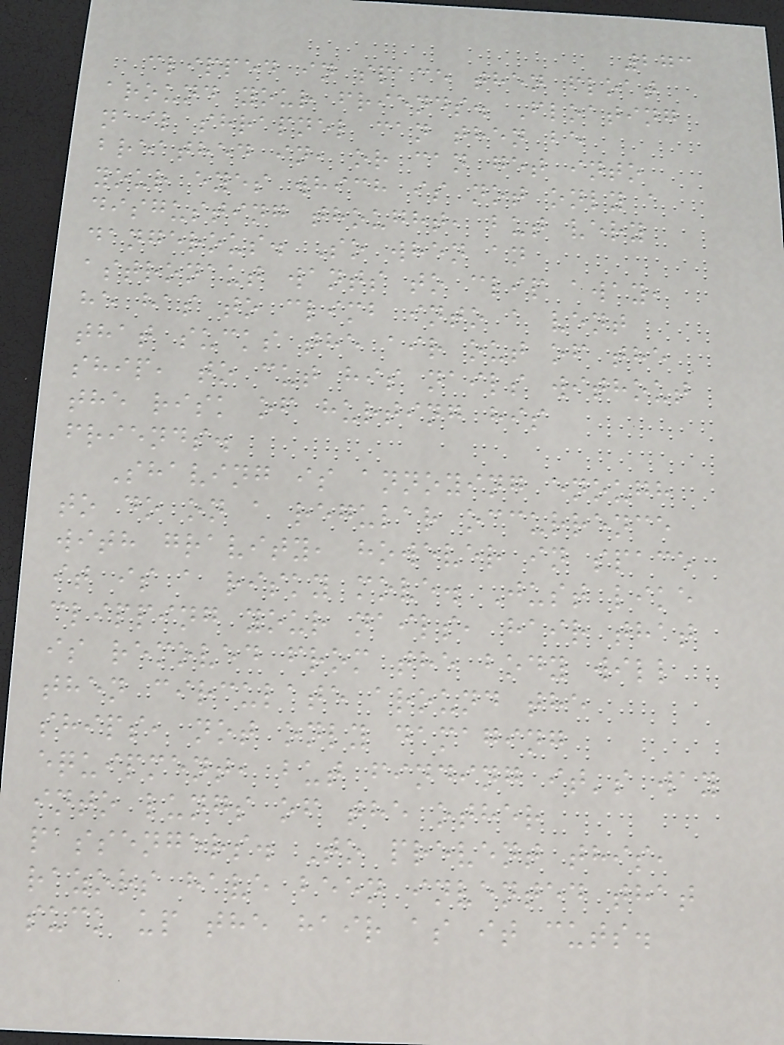273
clipped in space then float
around your friends. Floating
nail shrapnel can then be
breathed in, or can get into
your eyes which is not only a
disgusting thought, but very
dangerous. So when an
astronaut wants to clip away,
he has to climb into a vent
that sucks the air out of the
ship, to cut his nails without
the risk of hurting his
friends.
Shaving is annoying enough
to do on a regular occurrence
with gravity, however in space
it is a risky move. Just like
clipping your nails, hair that
is removed from the body will
then circulate around the
ships, not only damaging
equipment, but finding it's way
into lungs of the other
passengers. To prevent this,
razors have been invented that
suck up the hair as it cuts.
